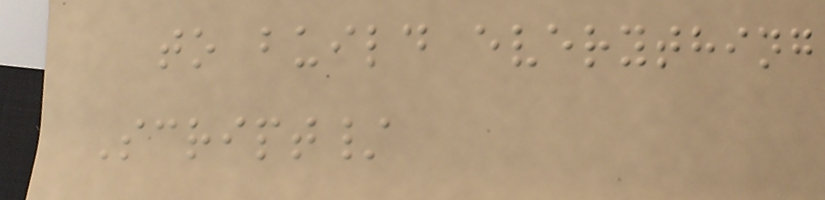to build everything
Script/
